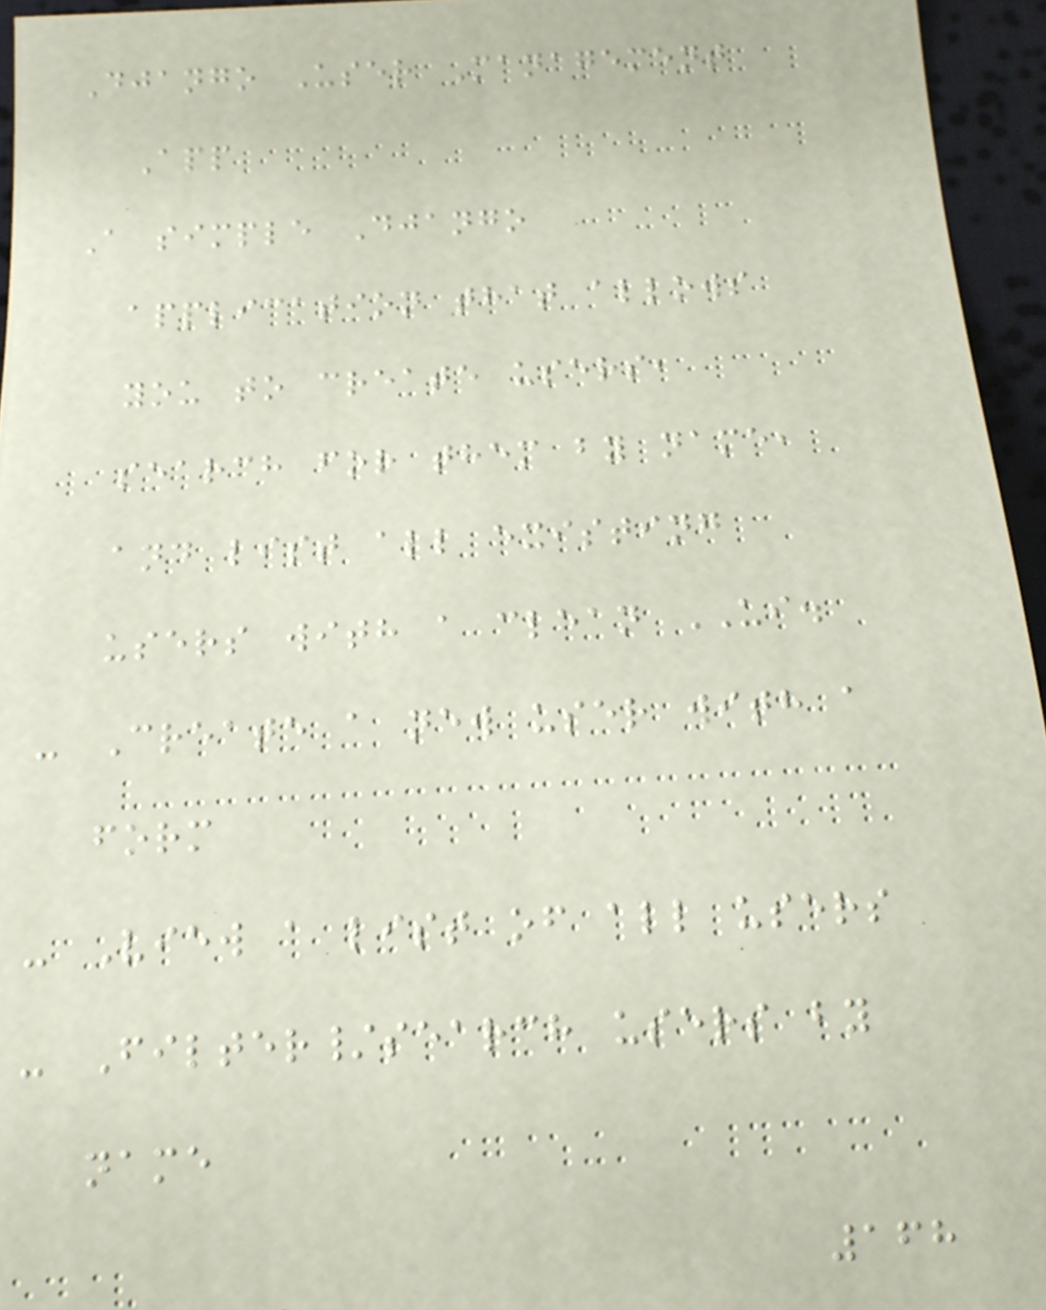Django User Management
App
A simple Django
application that allows
you to create users,
search for them by name,
and list all existing
users with a clean UI.
- Create a new user with a
form
- View a list of all users
- Filter/search users by
name
168
